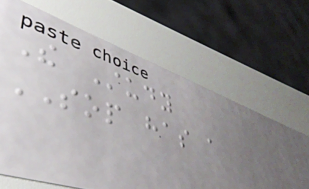The Study
SOP has a
